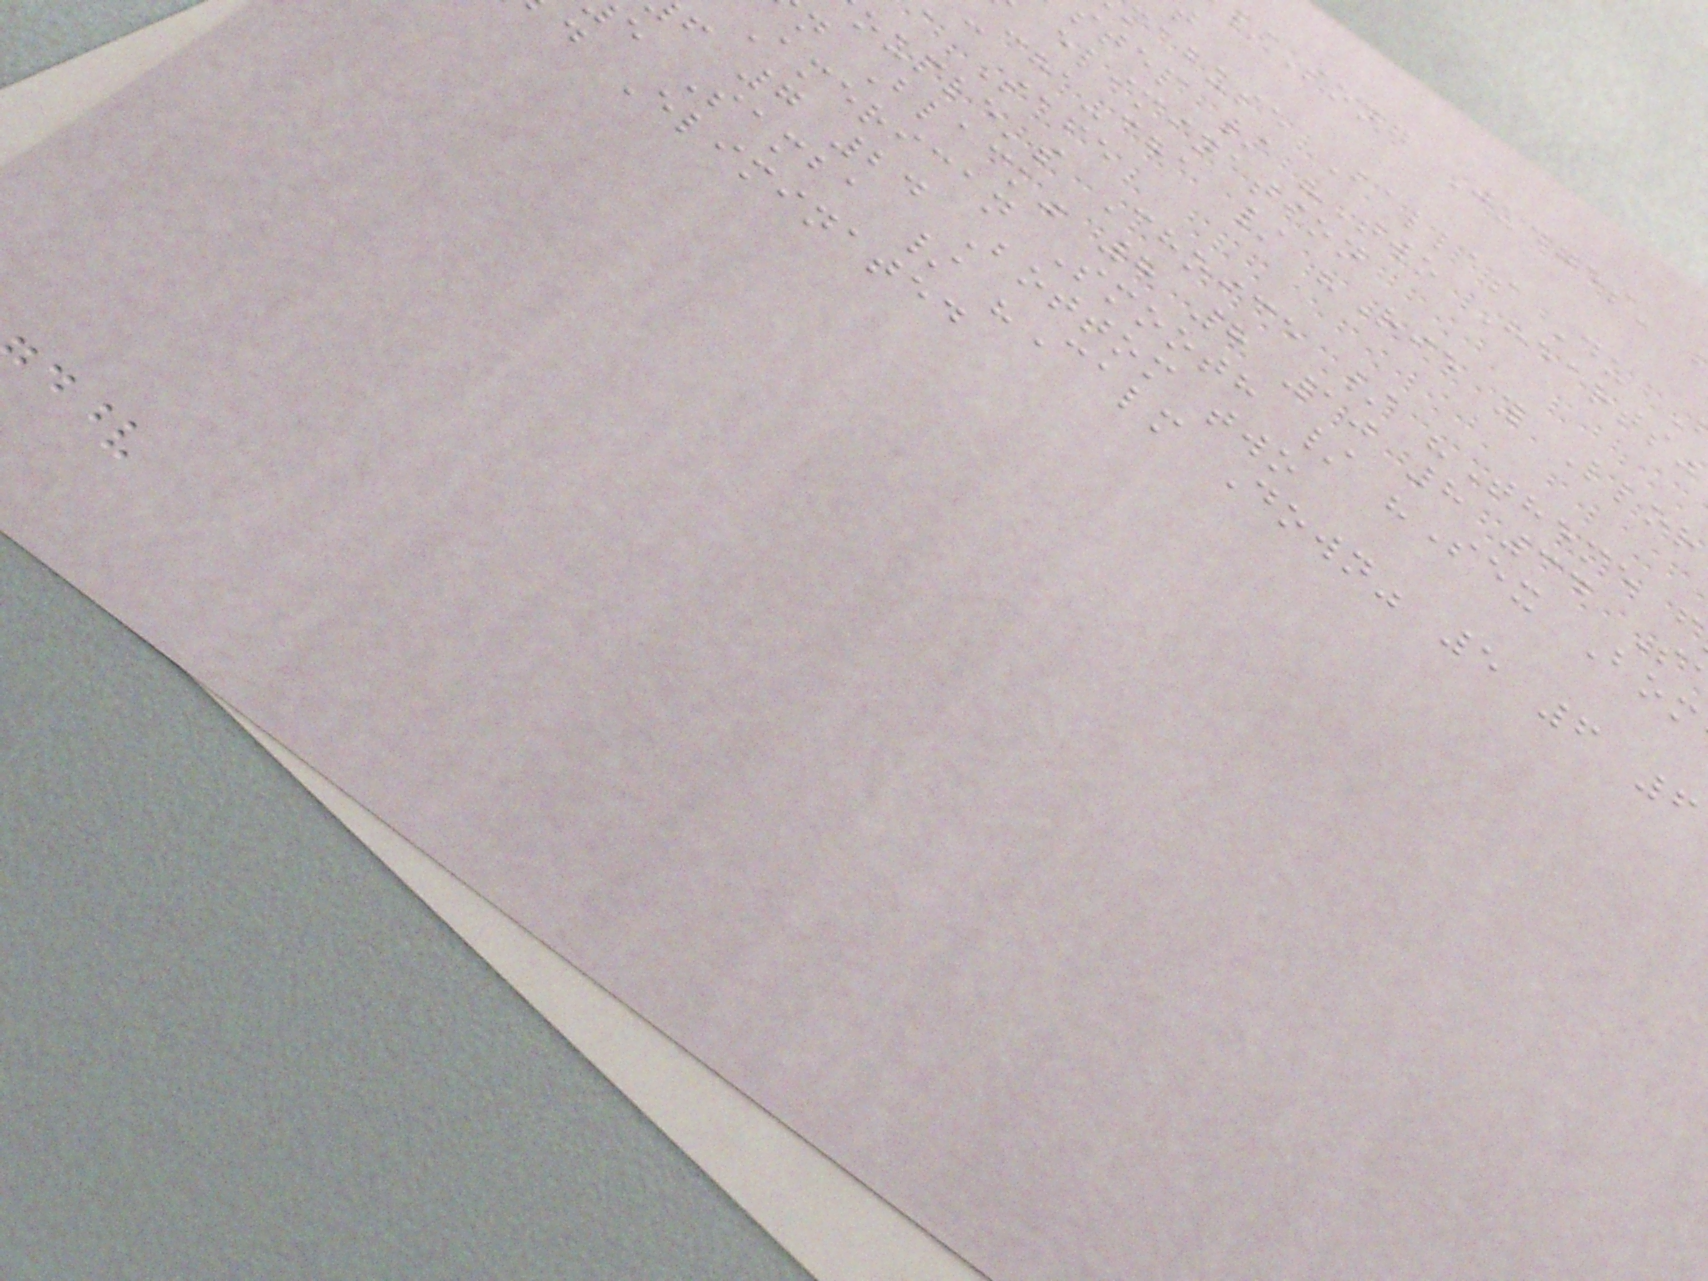/Song Judges'
mabuse Ballas Du
step / "Two Hearts"
elimination
-cha-cha / "Rie y Llor
a Safe
ouple's Choice / "Theme f
n Black" 8 8 10 8 34 S
American Smooth / "Sex Bom
f 7 24 Bottom two
e Samba / "Calm Down" 5 6 6
d Eliminated
